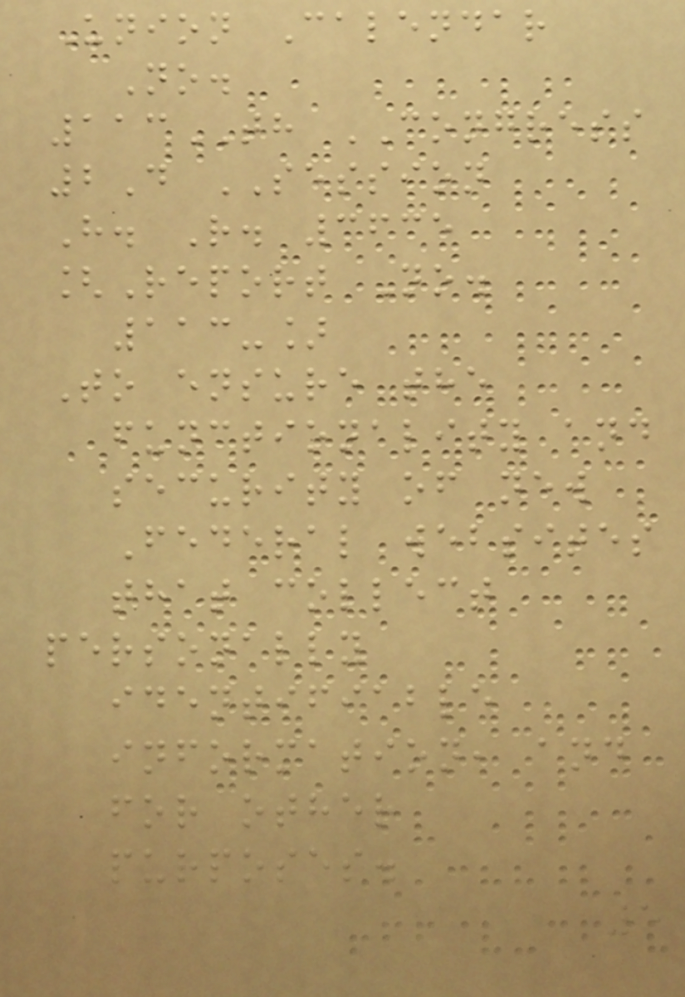Union Calendar
No.
113TH CONGRESS
2D SESSION
H. R. 3635
[Report No.
113-]
To ensure the
functionality and
security of new
Federal websites
that collect
personally
identifiable
information, and
for other
purposes.
5
